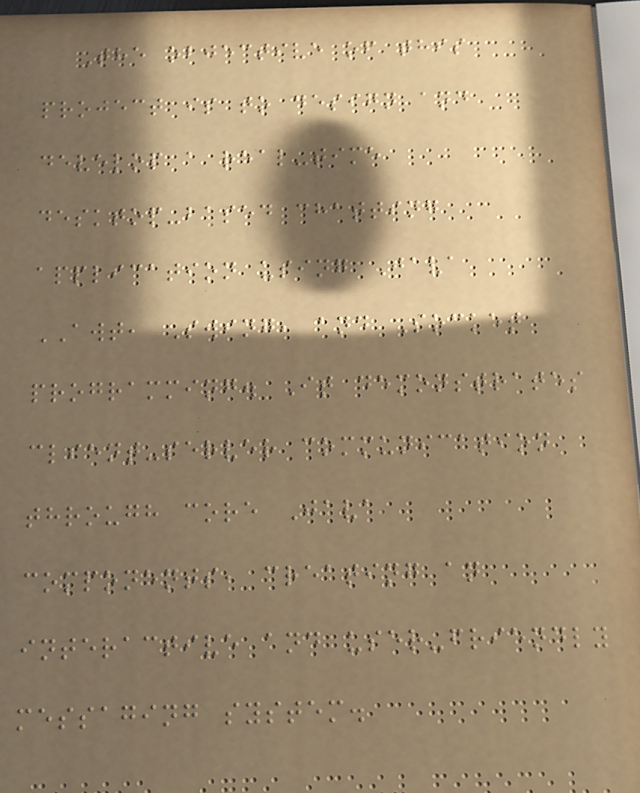The objective of this
project is to design and
develop a real-time
desktop-based chatting
application using Java
AWT, Swing, and Socket
programming. It demonstrates
client-server communication
through core Java
components, creating an
interactive and user-friendly
messaging system.
